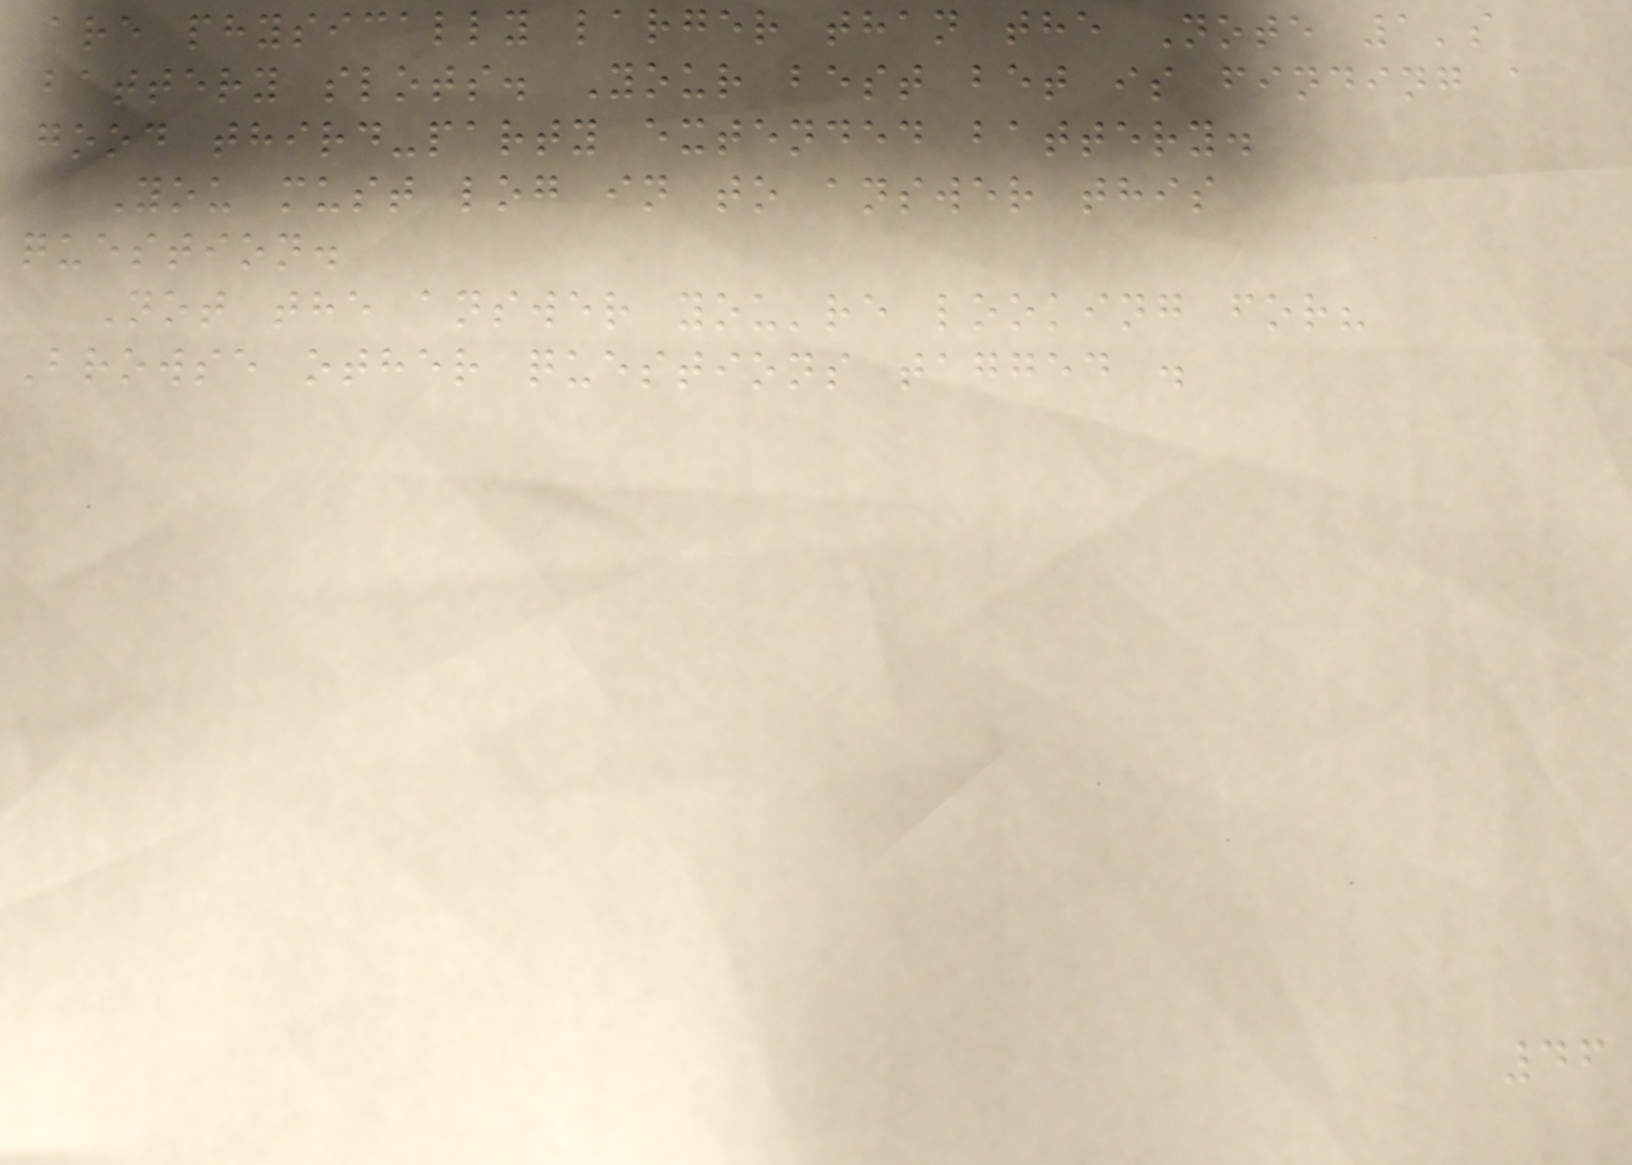are physically larger than the Note 1's
battery slots. Your best bet is finding a
good third-party extended battery.
You must log in to answer this
question.
Not the answer you're looking for?
Browse other questions tagged .
46
